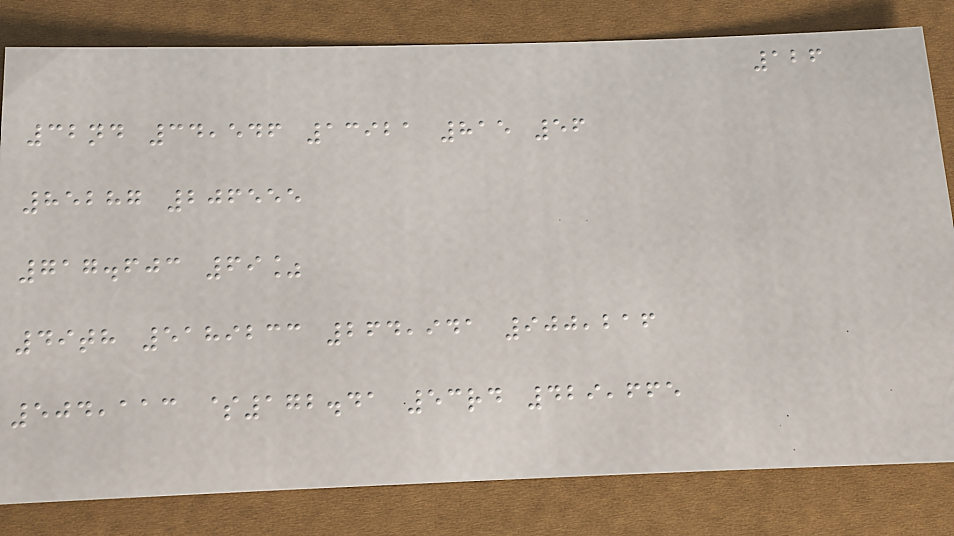126
32nd 34,546 13921 815 56
85287 206555
717.603 69%
49th 5189233 264,941 900,216
504,113 $172.41 53rd 429,665
